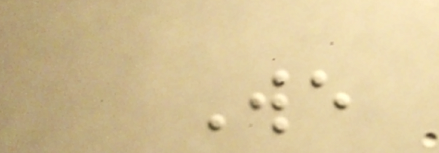We
